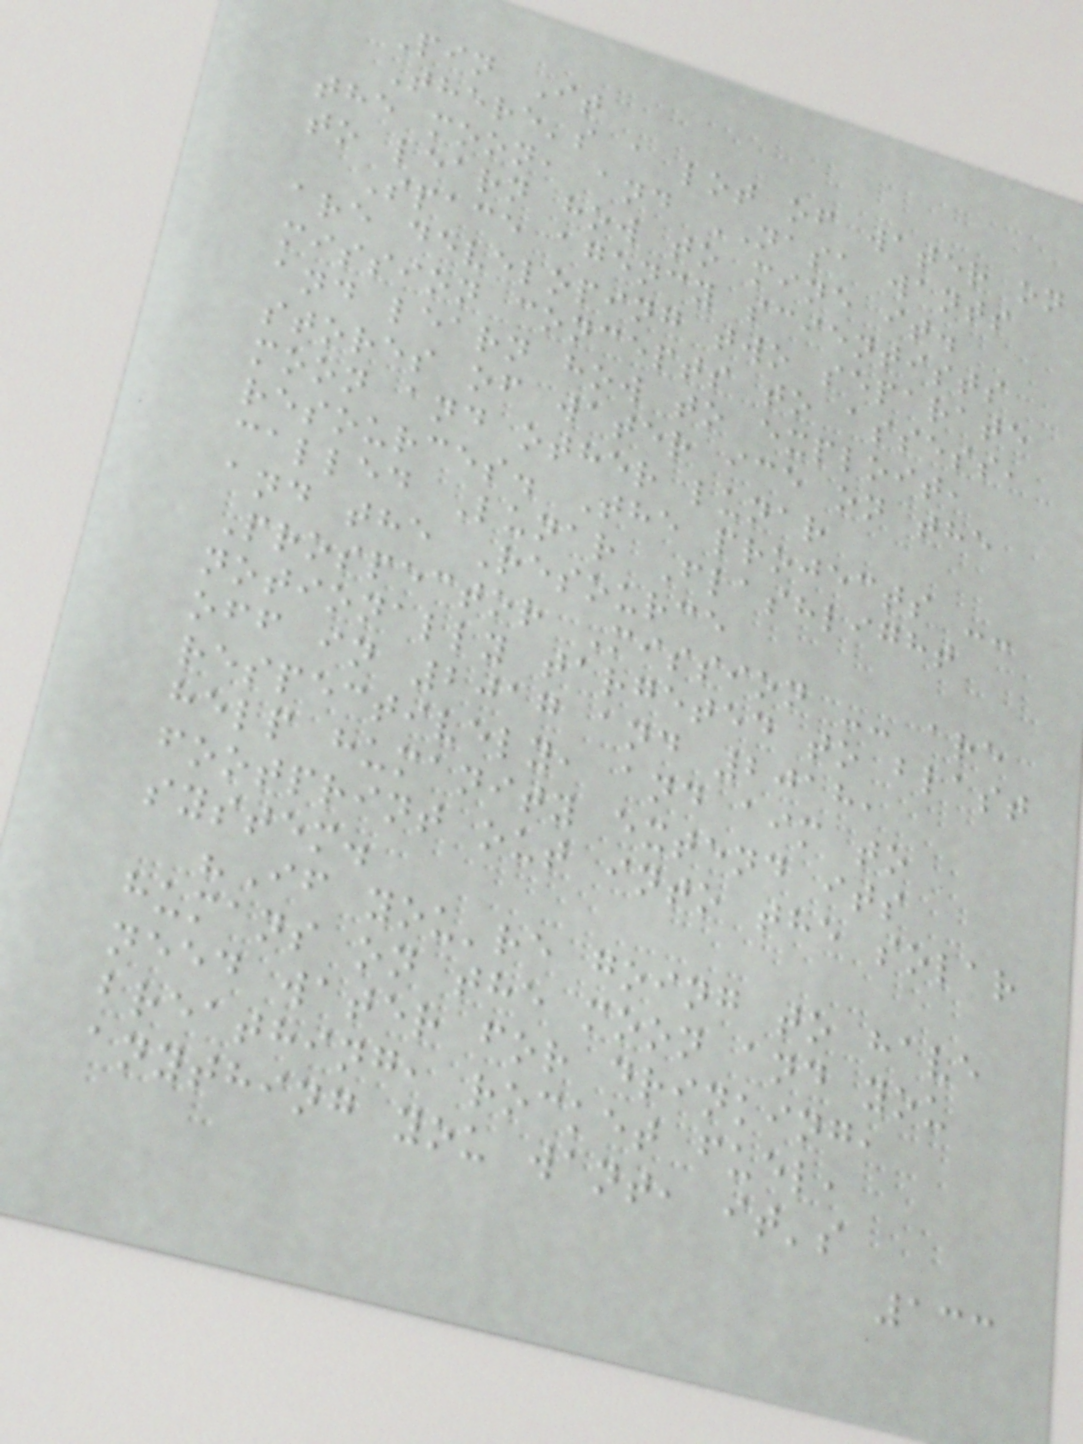Pin It
There's a lot of water on
the moon, and NASA wants
to learn how to mine it.
Space agency scientists
are developing two separate
mission concepts to assess,
and learn how to exploit,
stores of water ice on the
moon and other lunar
resources. The projects --
called Lunar Flashlight
and the Resource
Prospector Mission -- are
notionally targeted to blast
off in 2017 and 2018,
respectively, and aim to
help humanity extend its
footprint out into the solar
system.
"If you're going to have
humans on the moon and you
need water for drinking,
breathing, rocket fuel,
anything you want, it's
133
